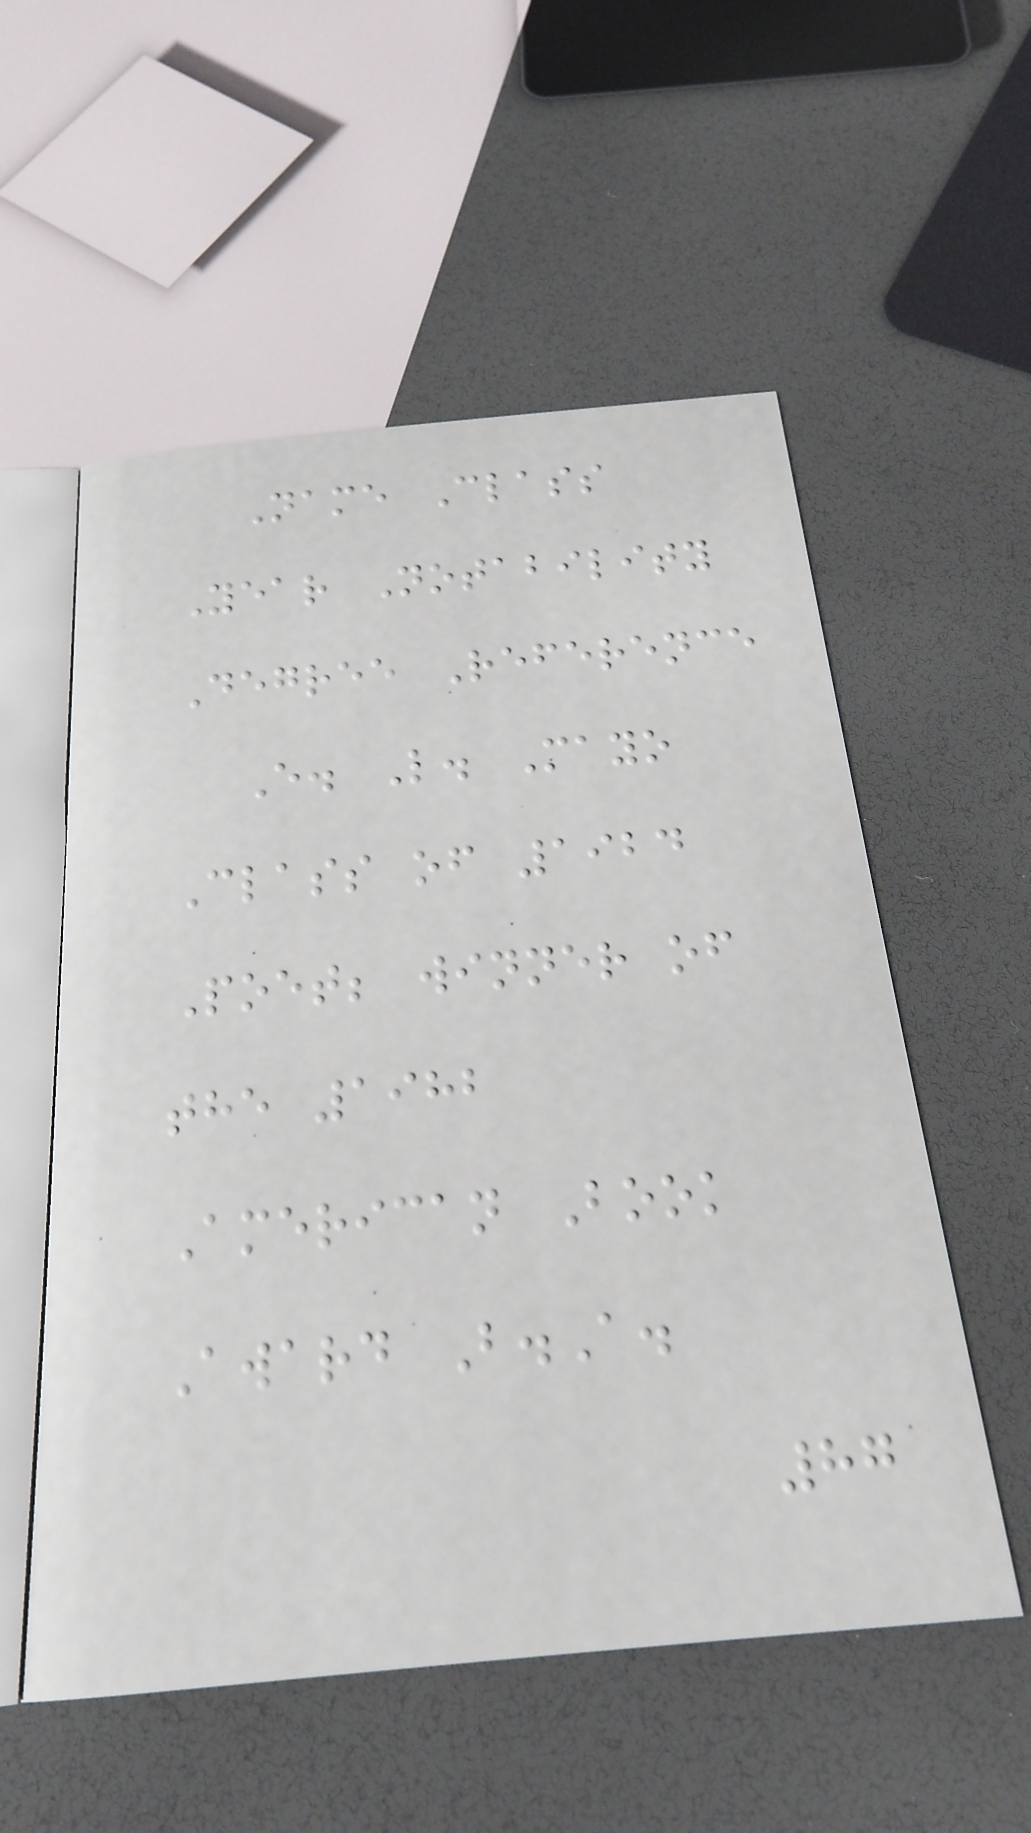Name Class
Year Notability
Degree Reference
E. L. Mayo
Class of 1924
Poet; winner of
the 1982
American Book
Award B.A.
87
